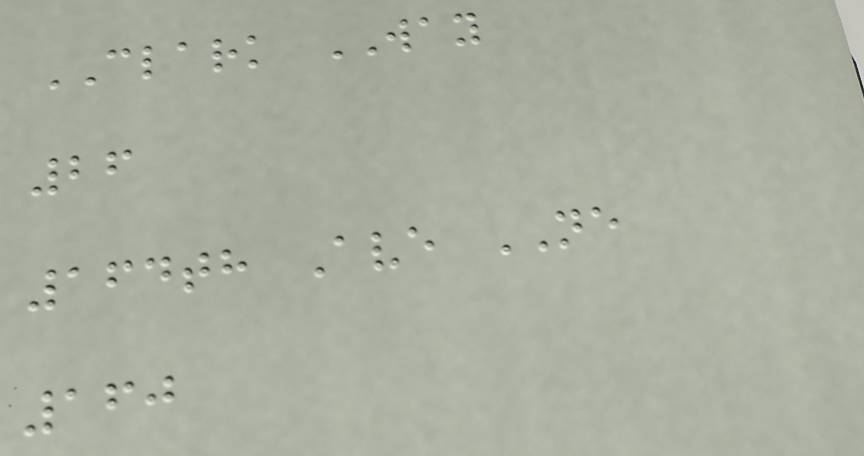CLARK WAY
26
164th Ave NE
160
